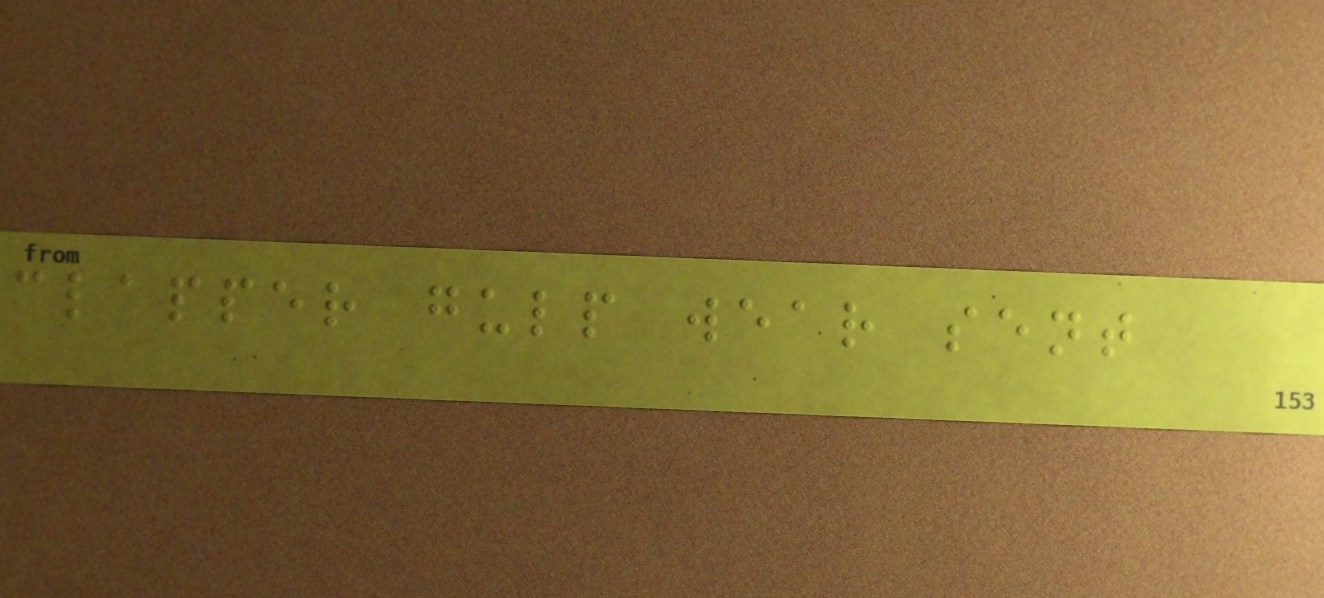clapper gulp wear sent
